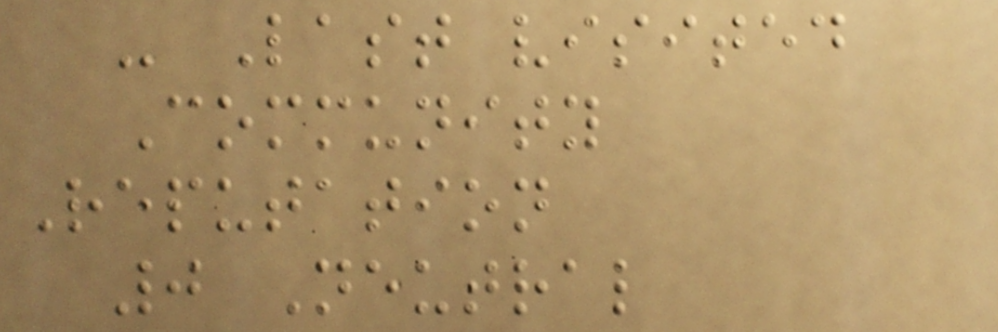- Last visited
Community
Reputation
0 Neutral
